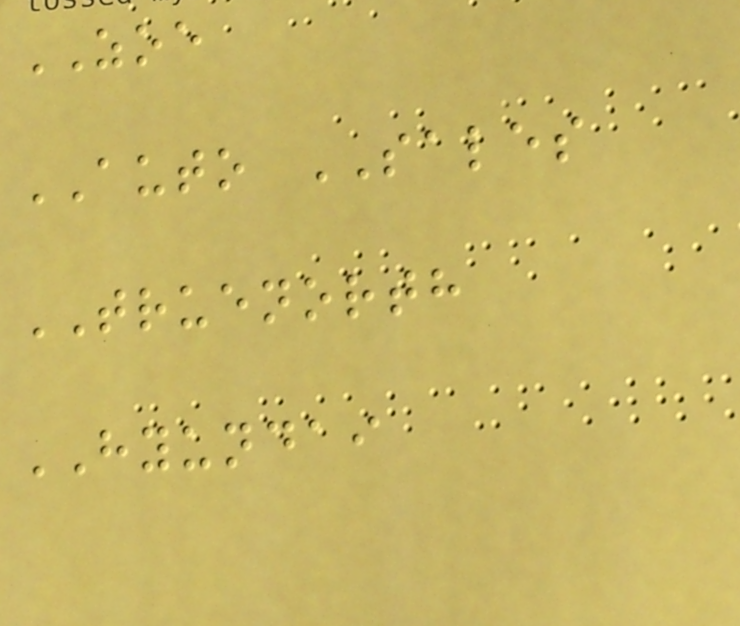ZOE
AUTO SALES
TRUENORTH
HYUNDAI
